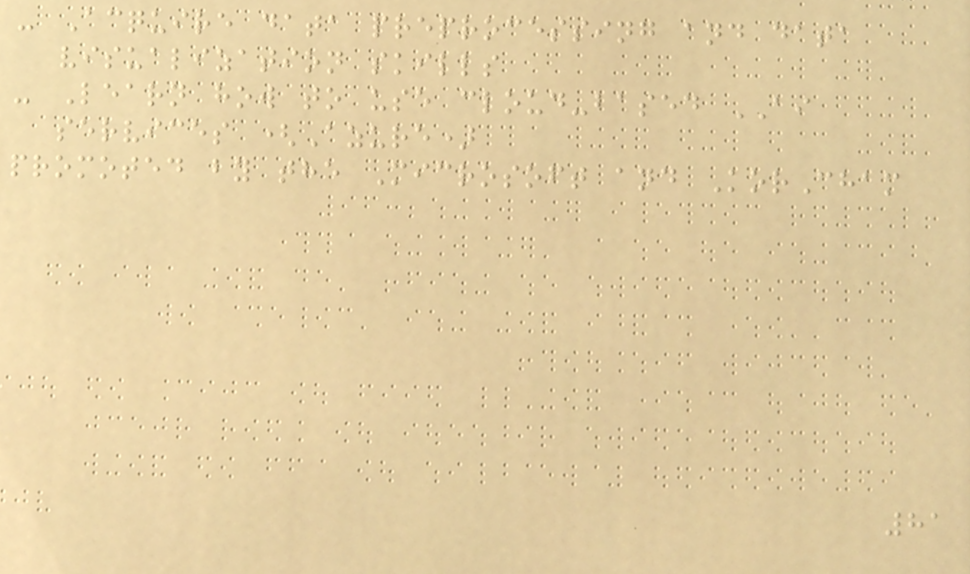- Acquire data preprocessing and data
visualization skills
- Learn how to use cloud-based AI
services (Azure)
promoted by the Microsoft and KorCham
81
